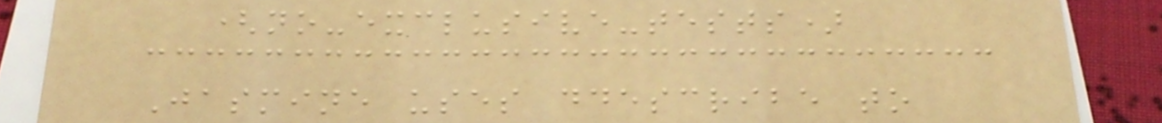(no-exclusive-tests)
Jasmine uses ddescribe to
